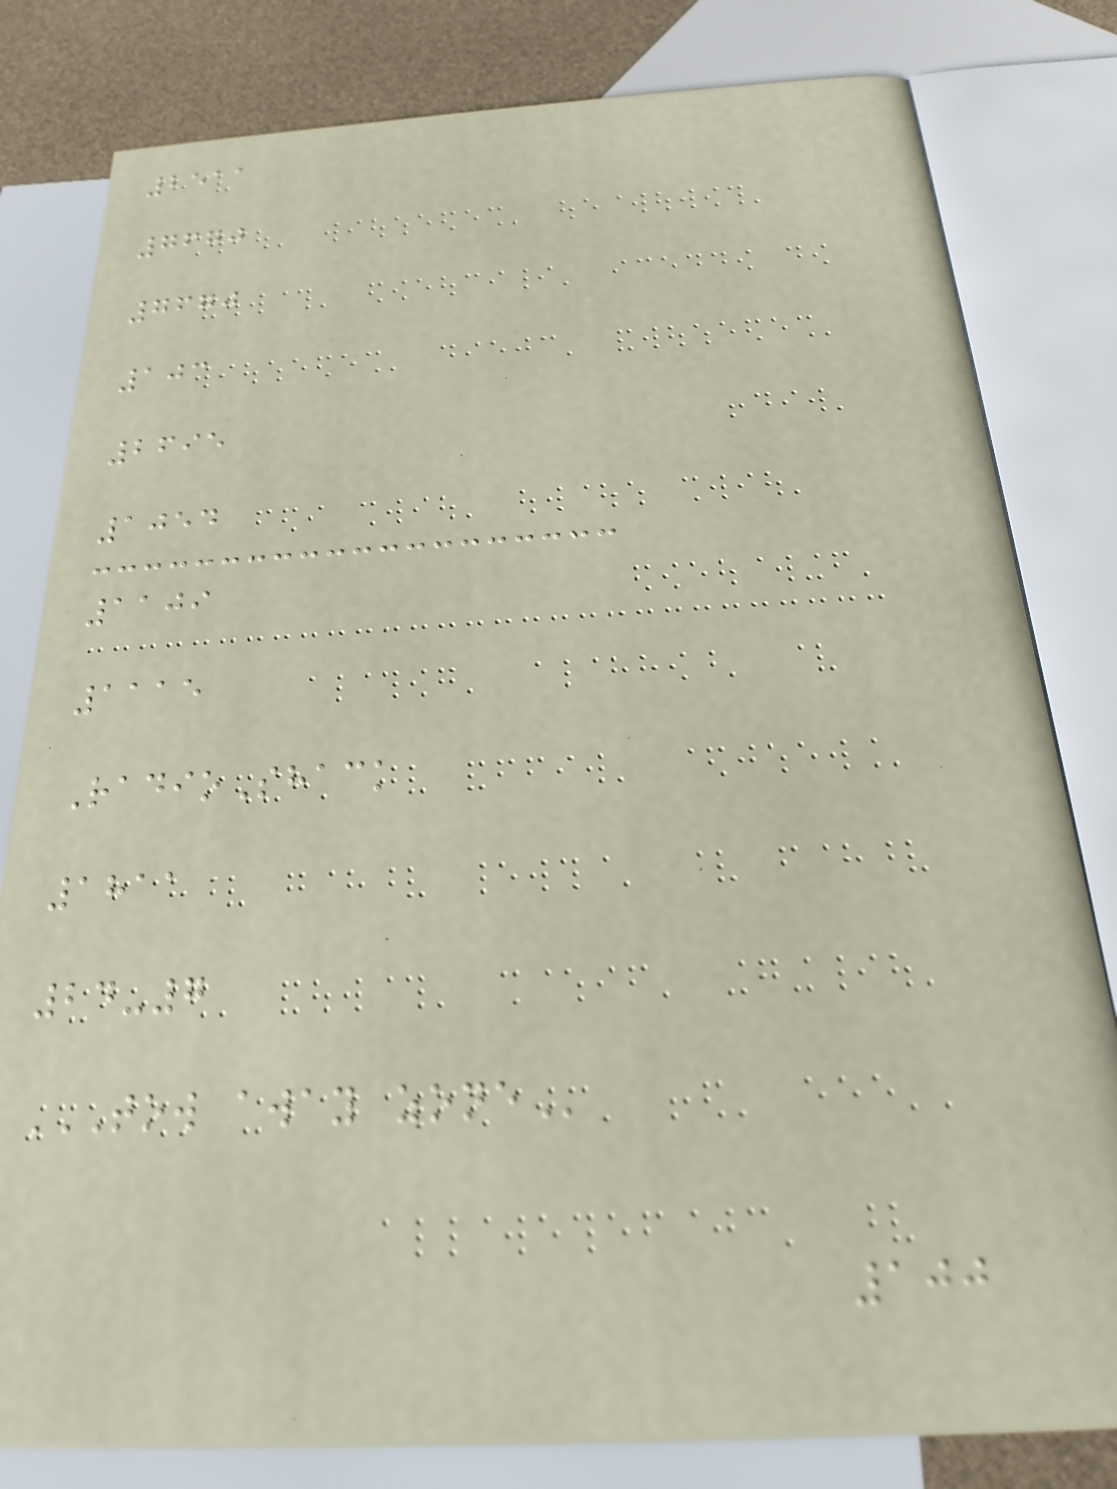2511
7670
7670
103
2695
1054
1109
1115
RadioShack
1811
24-7
TOW AWAY ZONE
100
